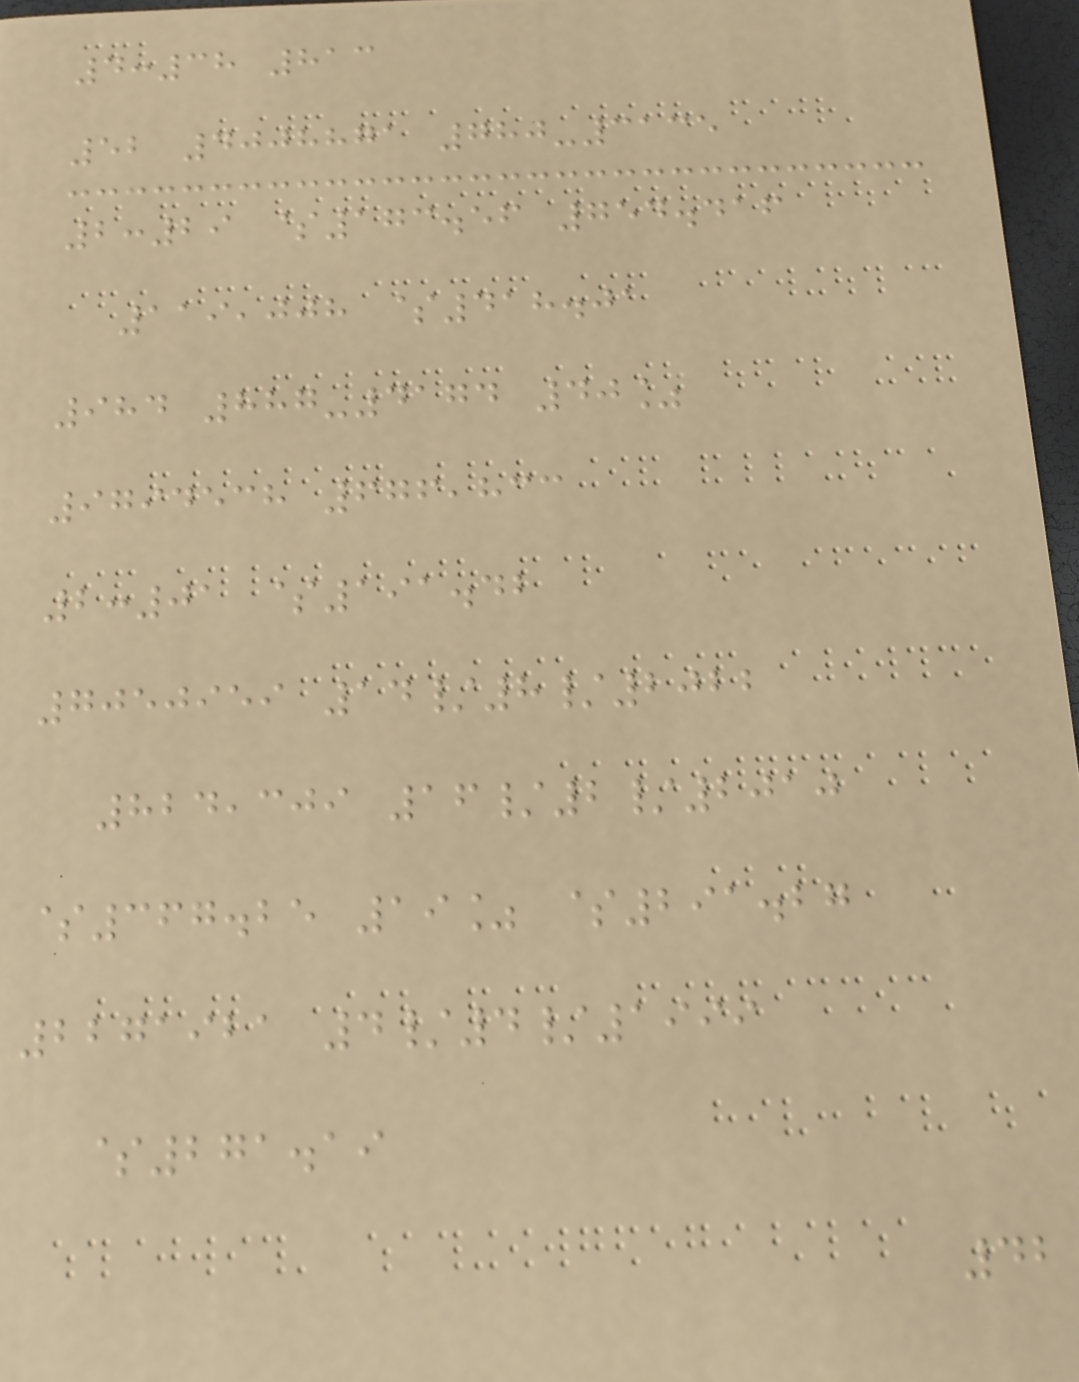4:38 813
52 4008871 780-3135
2:29 $173.56 754.416
119,008 $418.01
984 887-4174 40%
9794538 676,833
2:01 $191.42
7050959 14/8/2022
824,309 16/2/2010
$367.25 19% $291.27
2271921 4/4/1999
$271.19
42
